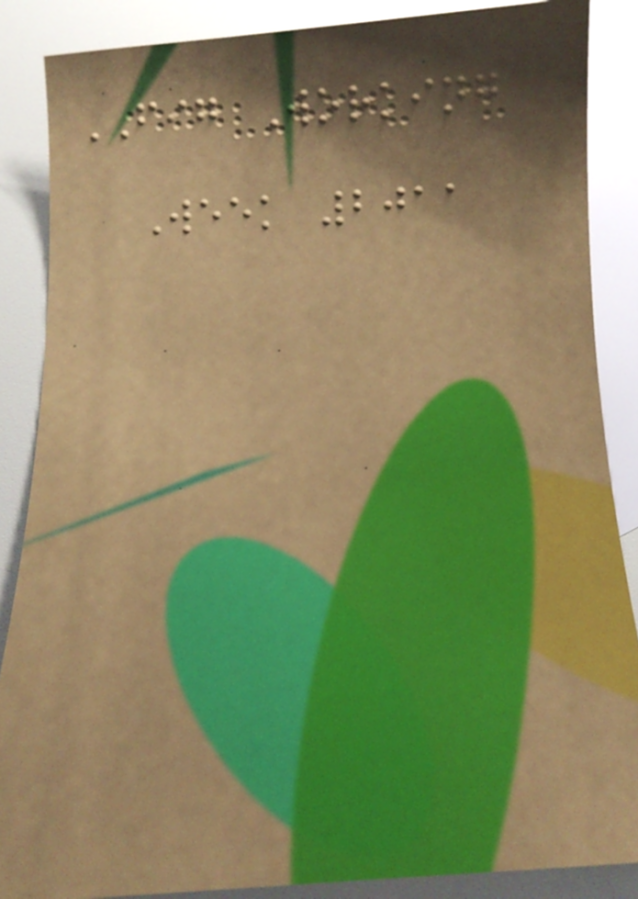FIG Working
Week 2011
